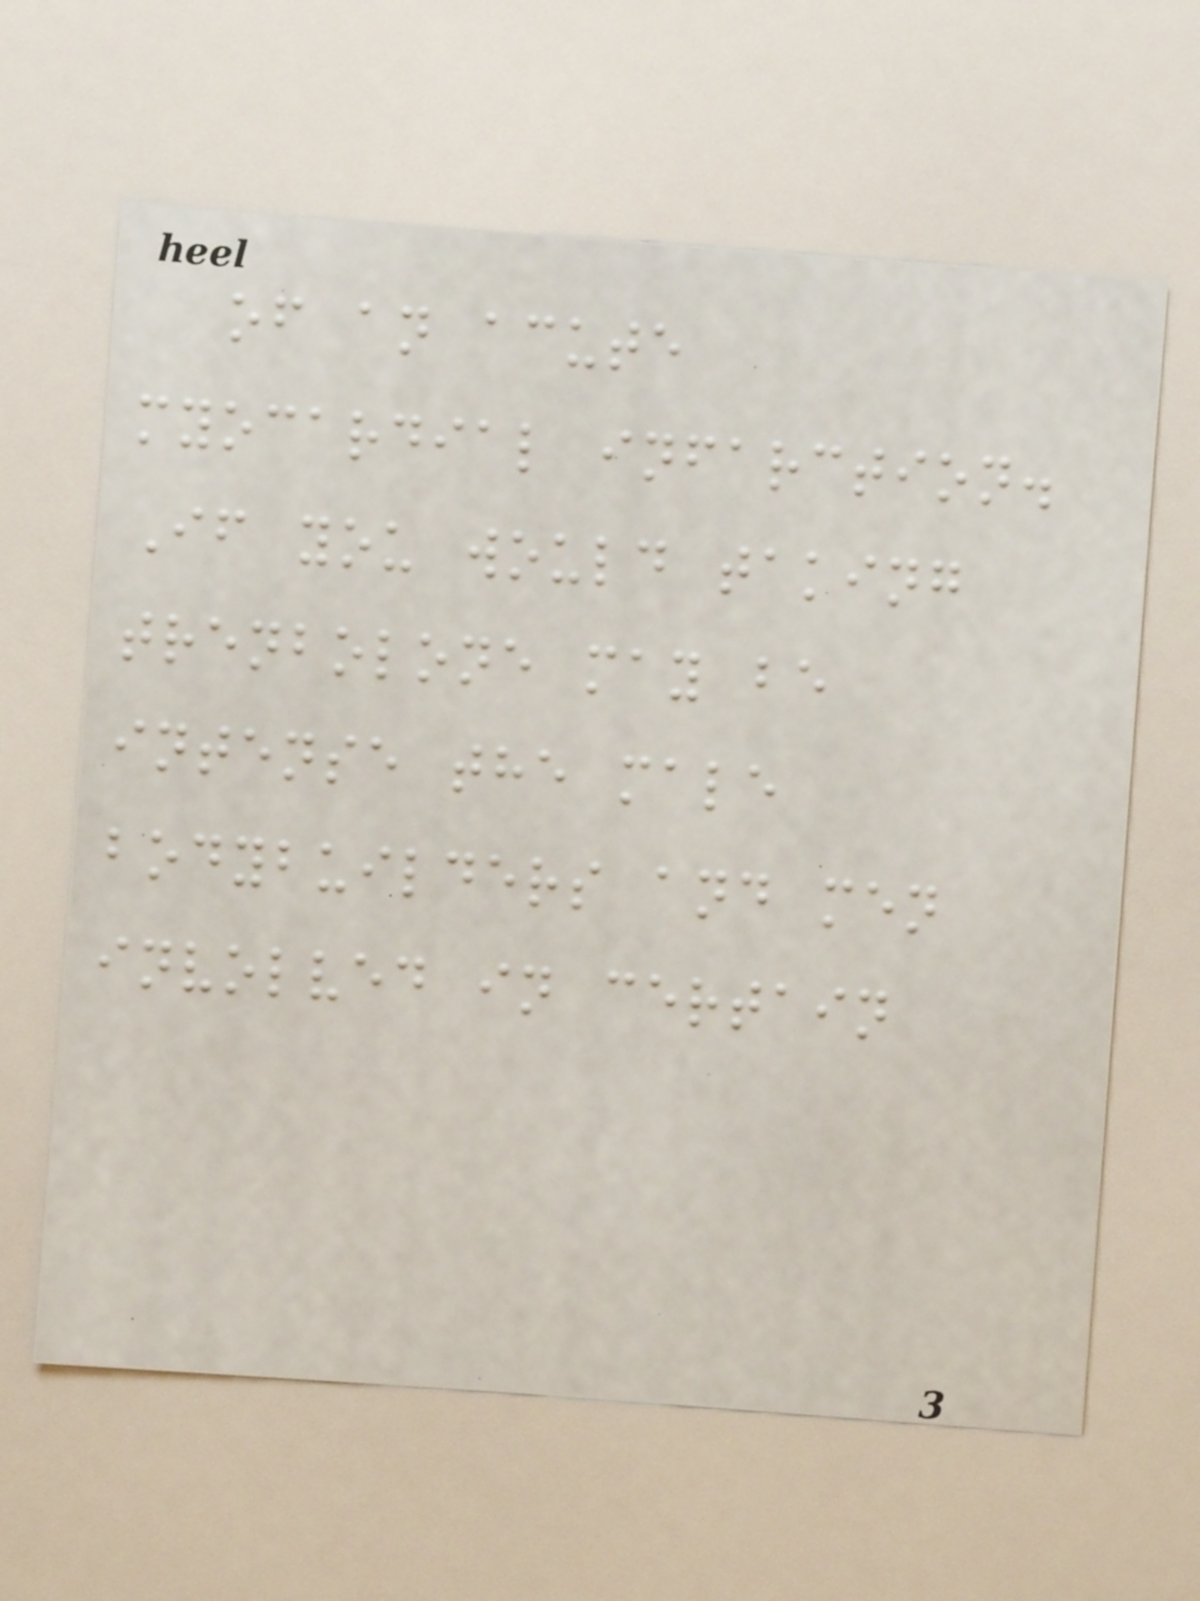of an acute
myocardial infarction.
If you would taking
trenbolone may be
intense the male
bodybuilders and men
involved in certain
